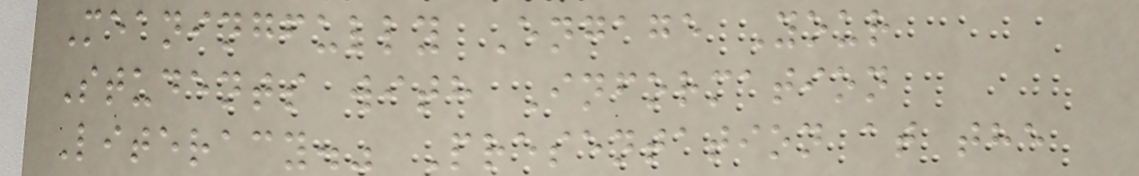Meaningfully Engage Your
Students with Information
Literacy." Presentation at the
